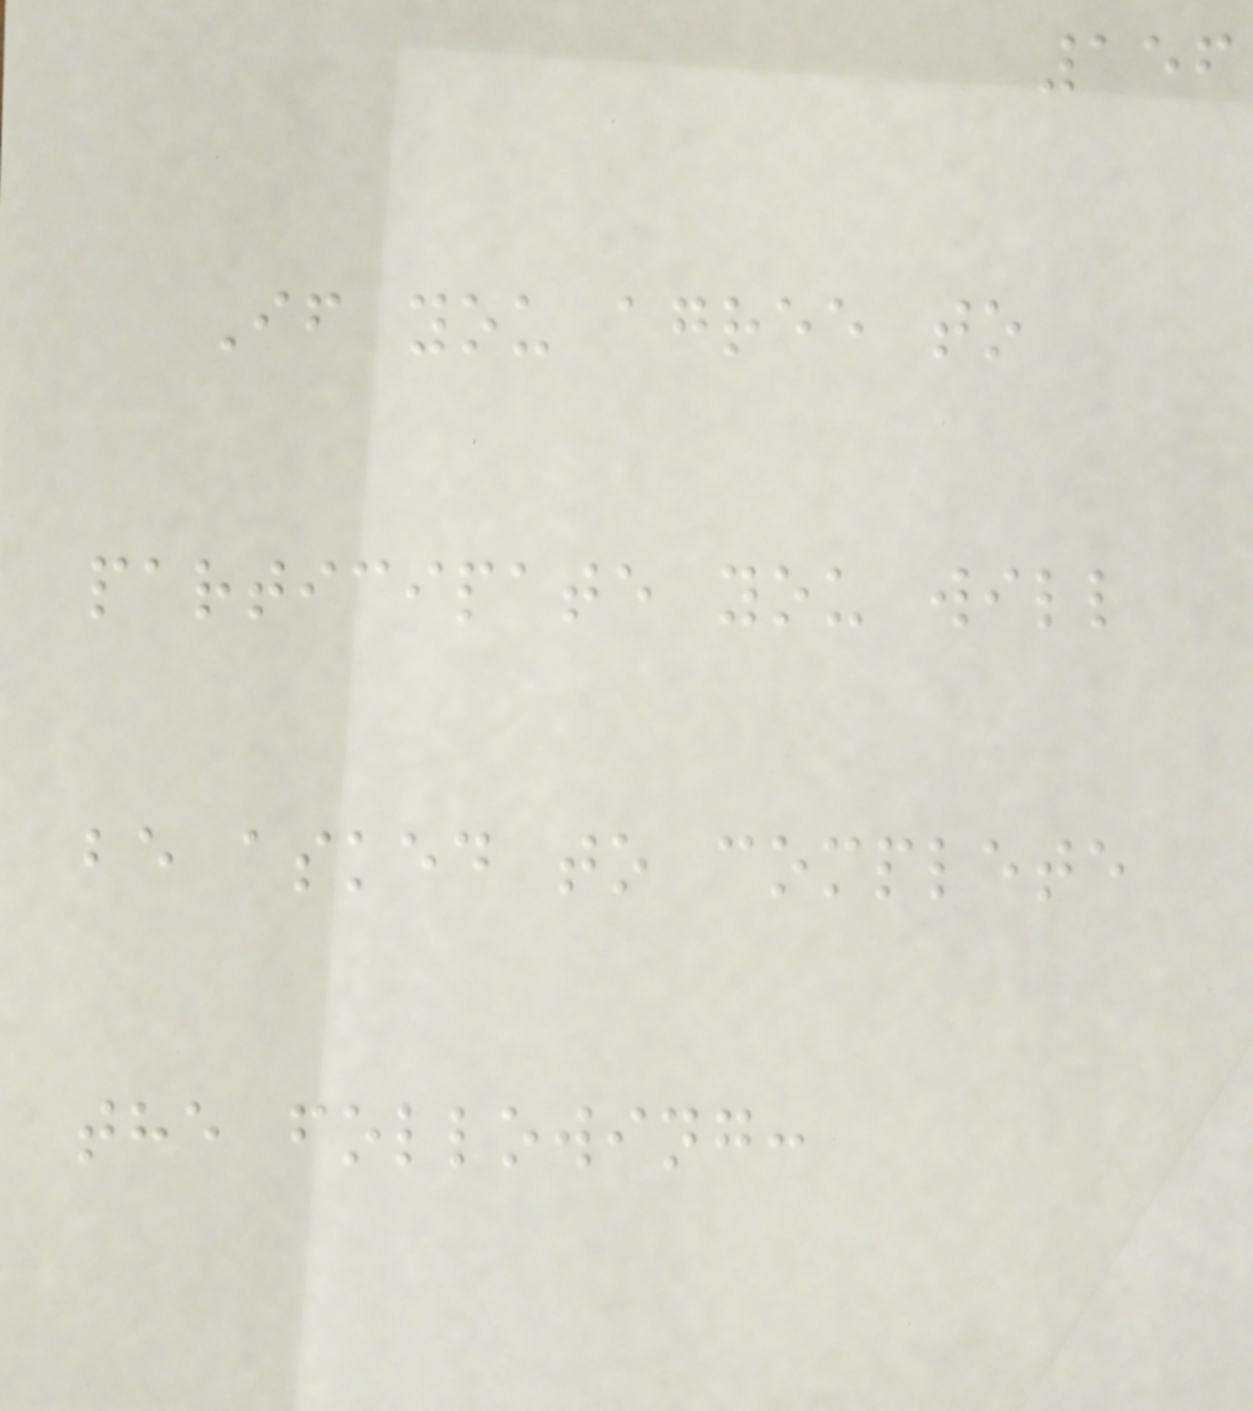156
If you agree to
participate you will
be asked to complete
the following:
